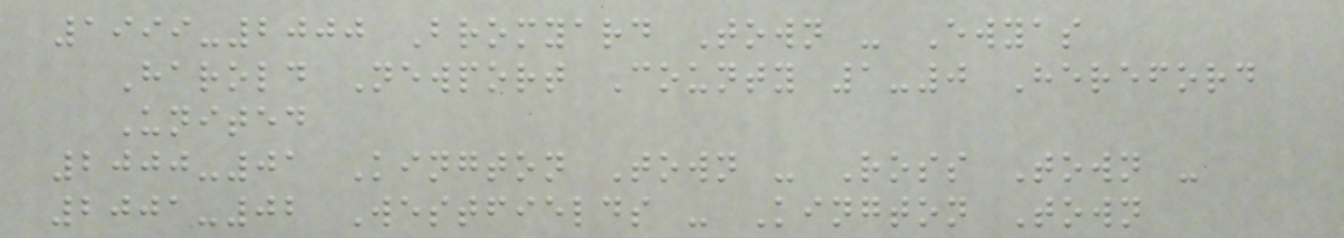1999-2000 Bromyard Town - Ewyas
Harold Newport County 1-0 Hereford
United
2000-01 Kington Town - Ross Town -
2001-02 Westfields - Kington Town
